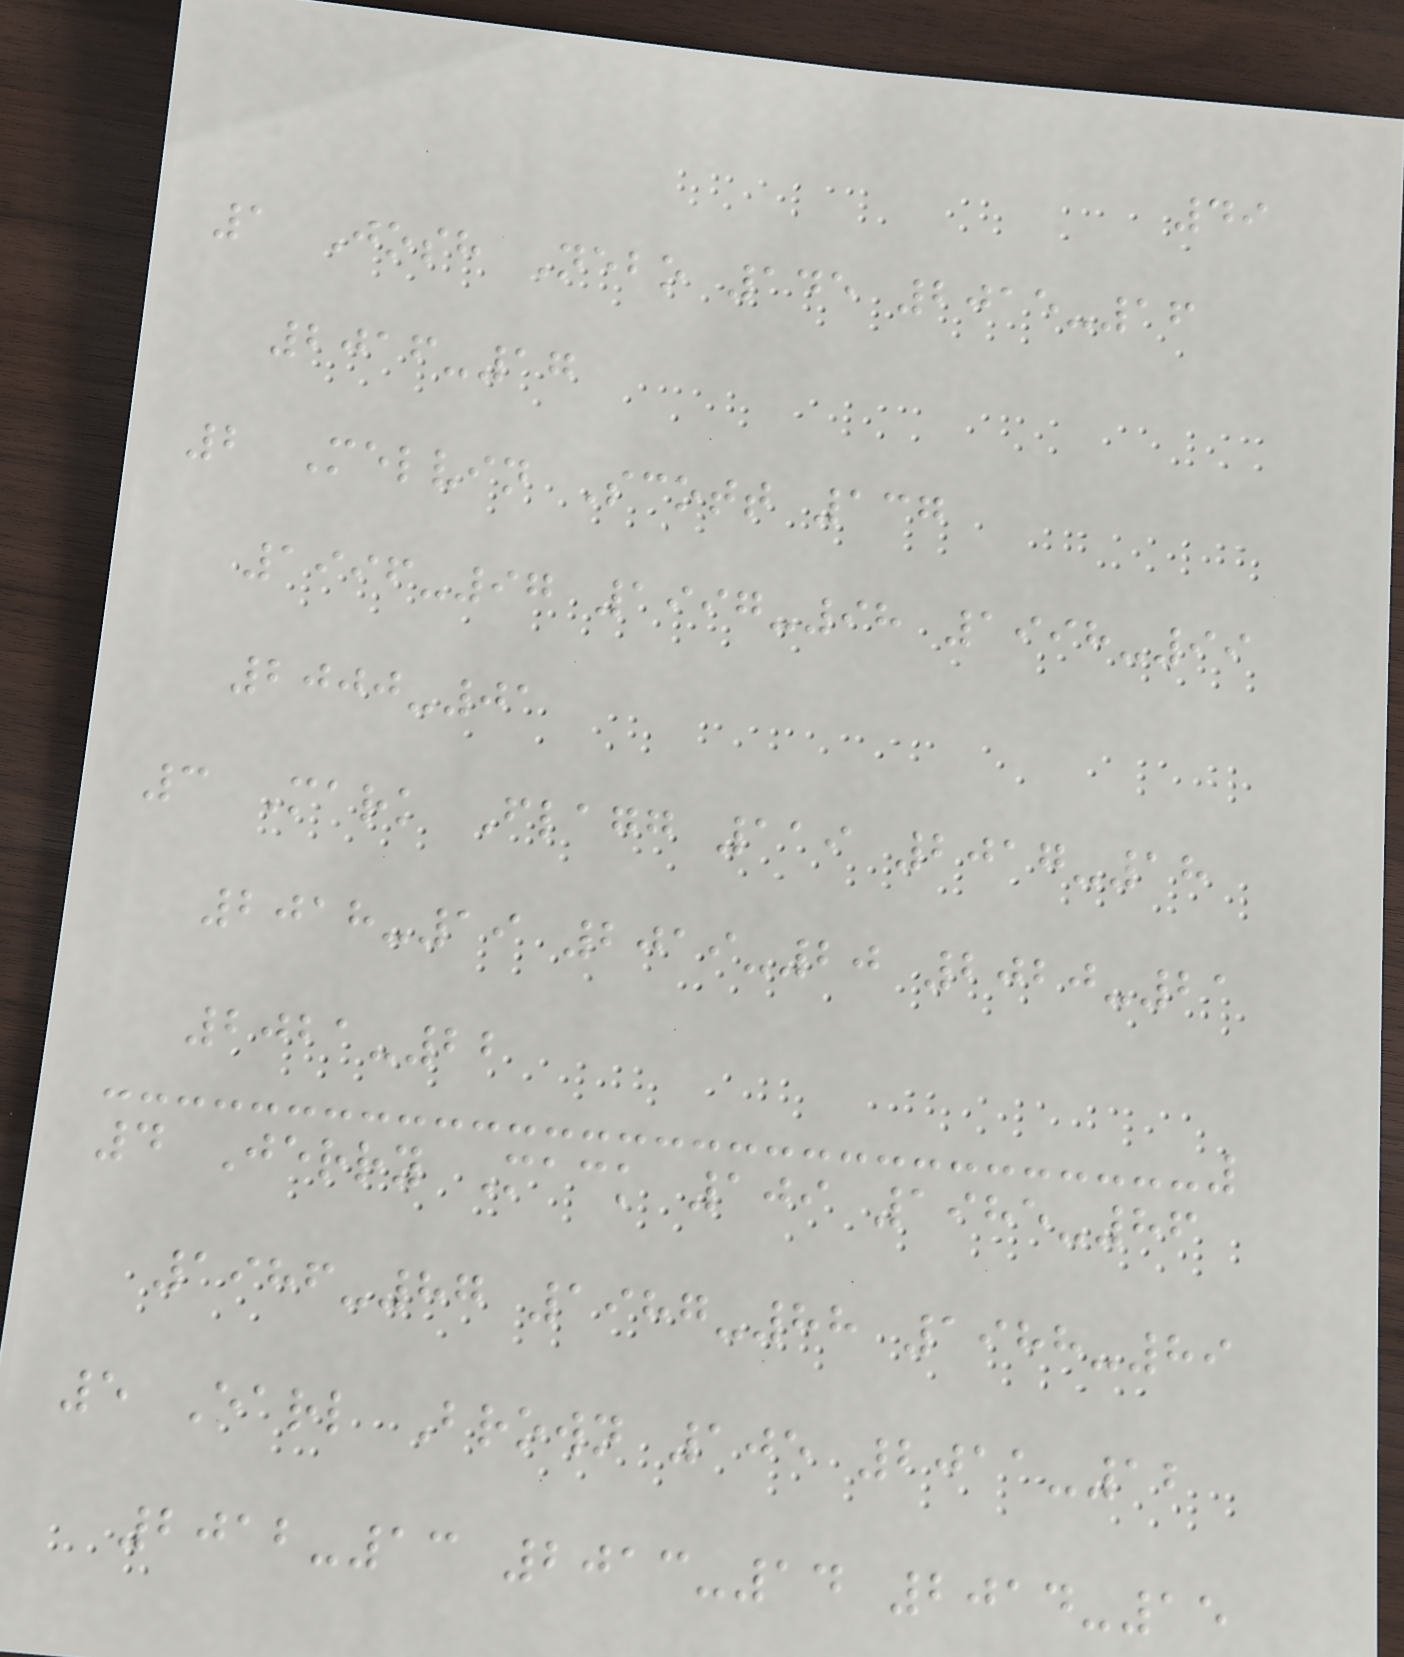49
1 Josh Nebo 145 2015-16
2016-17
2 Melvin Scott 137
1996-97 1997-98 1998-99
2000-01
3 Mark Flagg 119 2017-18
2018-19 2019-20 2020-21
2021-22
4 Jerry Mack 109 1985-86
1986-87 1987-88 1988-89
5 Earl Brown 105 2011-12
2012-13 2013-14 2014-15
